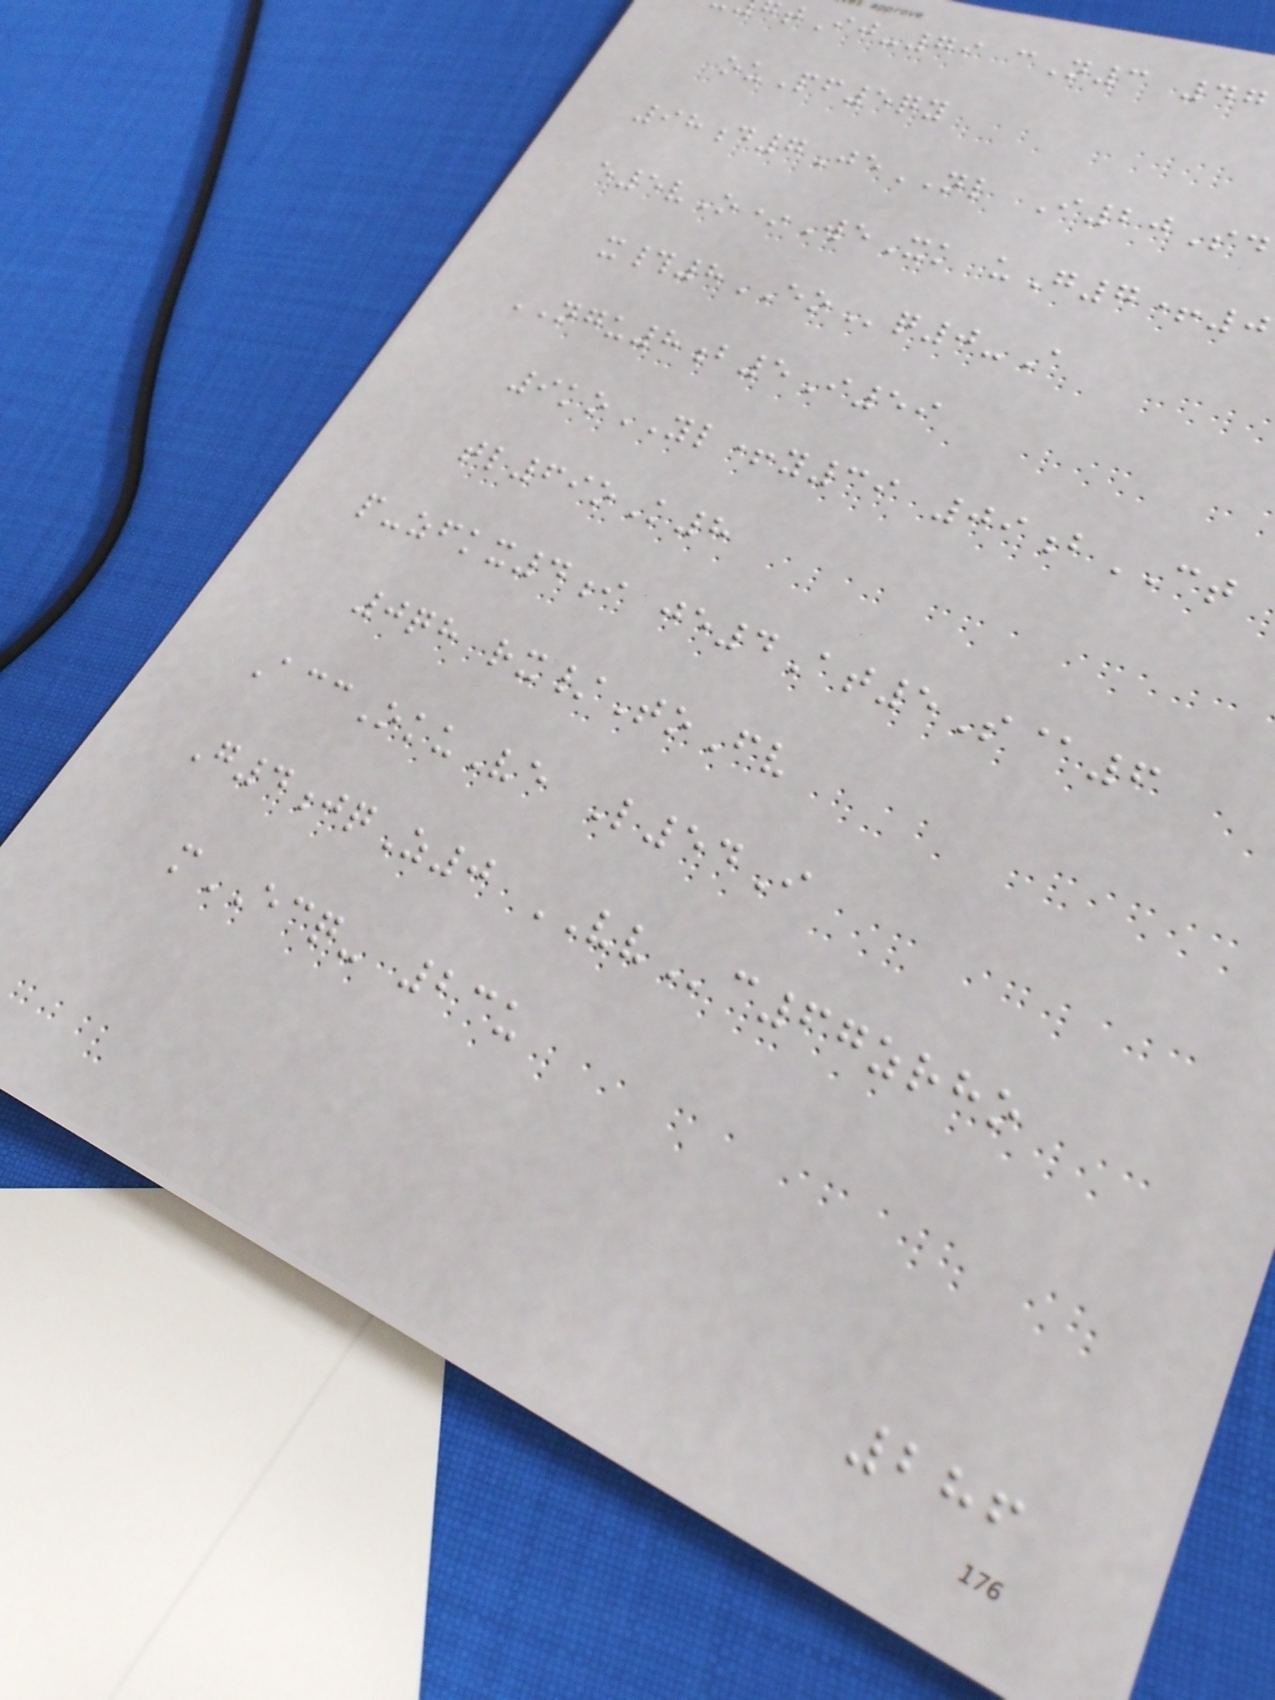tIj-79 cN3 47
ouPf5qy
98d7JeNL I20Sd
e5vO*WeXk uG7+0
x#8EOq0-A
NGU8b5I59
9koYL+y39 09bCT
tl69oK8
p-zfkx4i je4At5S@6
0qh rx/ToFv
AccOkuVe L54I
G4jqZ0 VVc67zrho
mECQ- 23u
286
